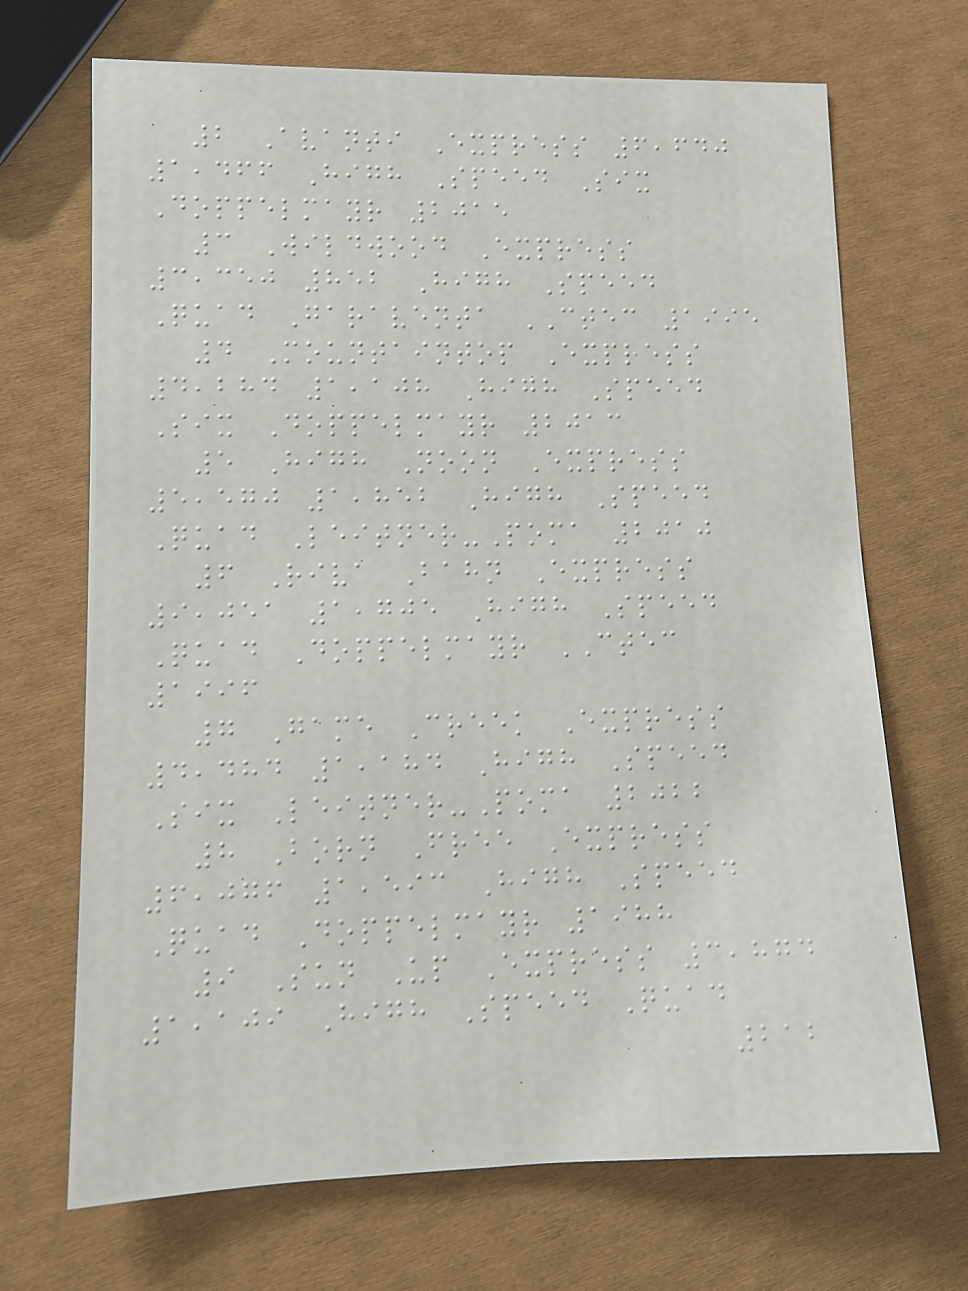2 Avanti Express 6,640
1,466 High Speed Six
Doppelmayr 2015
3 Wildwood Express
3,350 852 High Speed
Quad Garaventa CTEC 1995
4 Mountaintop Express
4,284 1,108 High Speed
Six Doppelmayr 2013
5 High Noon Express
5,570 1,852 High Speed
Quad Leitner-Poma 2010
6 Riva Bahn Express
9,051 1,705 High Speed
Quad Doppelmayr CTEC
1996
7 Game Creek Express
4,484 1,184 High Speed
Six Leitner-Poma 2022
8 Born Free Express
6,076 1,593 High Speed
Quad Doppelmayr 1988
9 Sun Up Express 3,874
1,109 High Speed Quad
212
